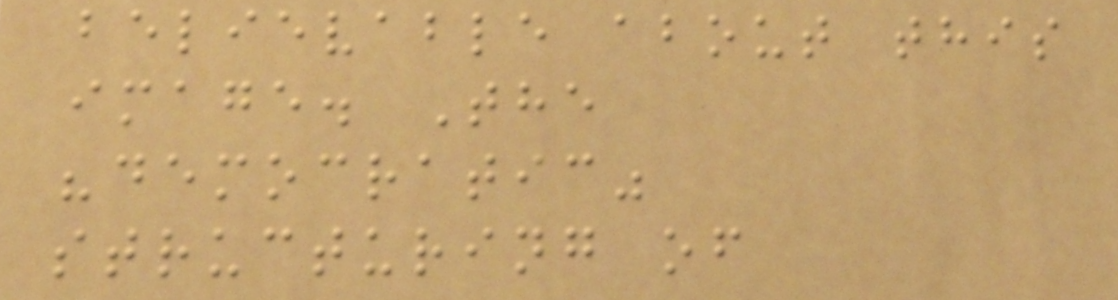believable about this
image. The
"democratic"
structuring of
